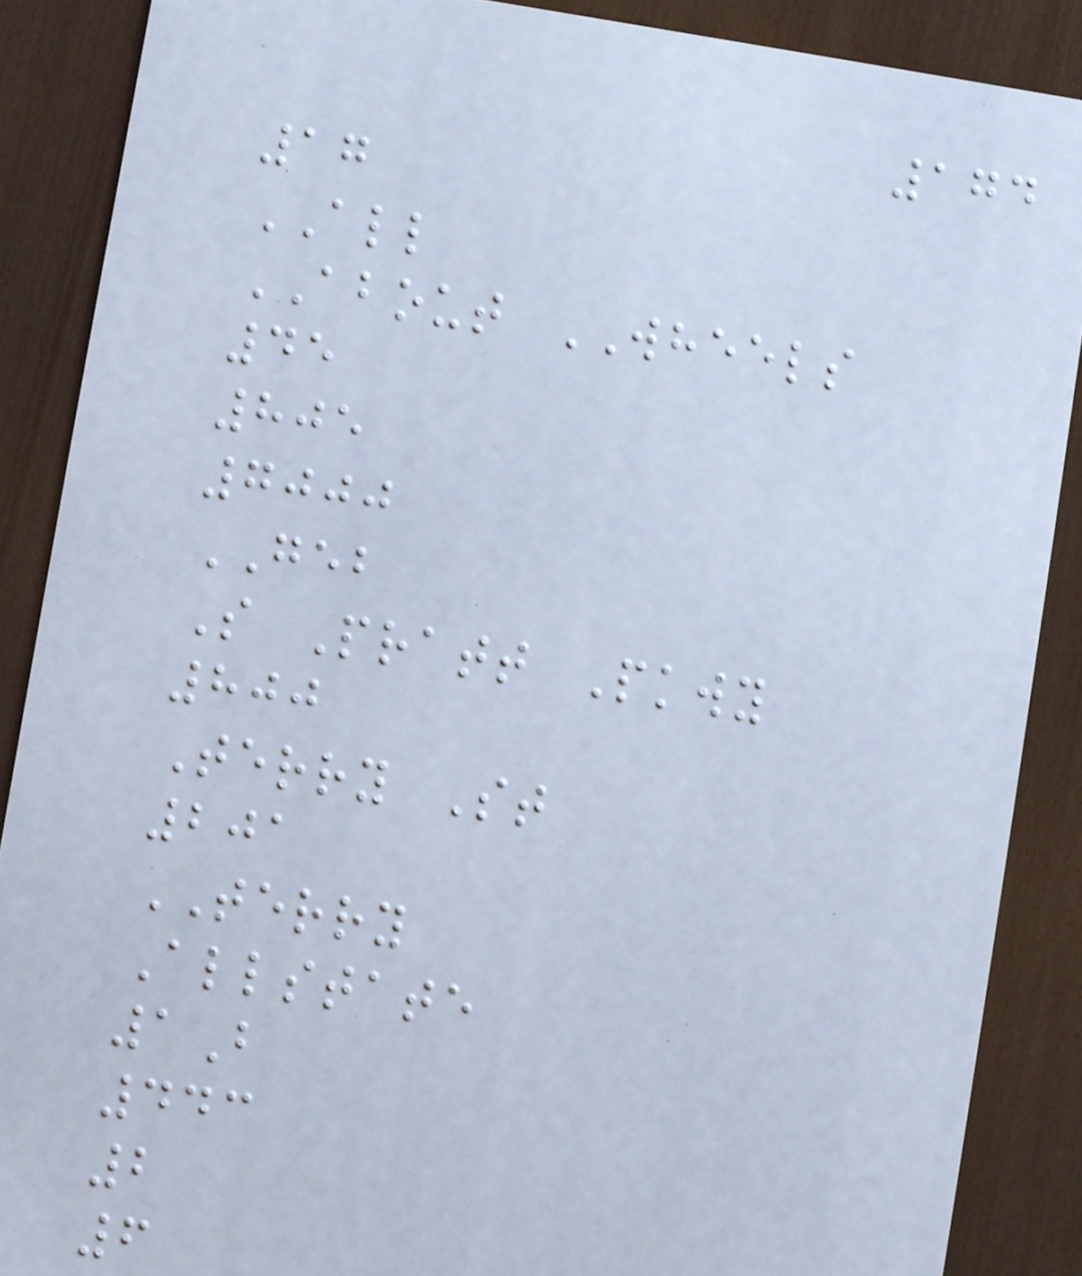174
17
ALL
ABOUT WHEELS
45
805
7000
GEB
S Pratt Pkwy
800
Terry St
201
TERRY
Allstate
1B
443
2
6
